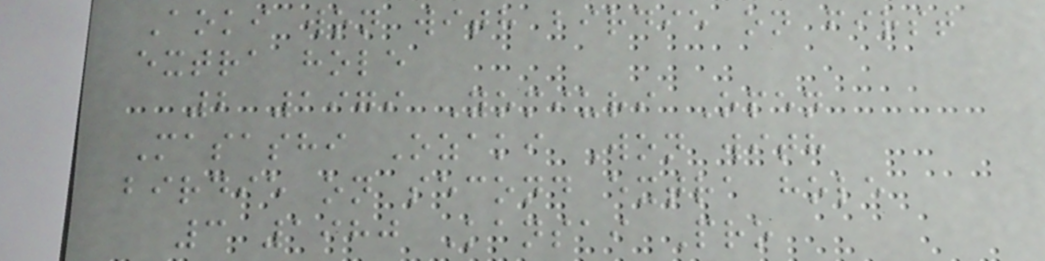Aoki won with birdie on first
extra hole
2 1979 Yomiuri Open
Masashi Ozaki Won with
birdie on second extra hole
3 1980 Kansai Pro
